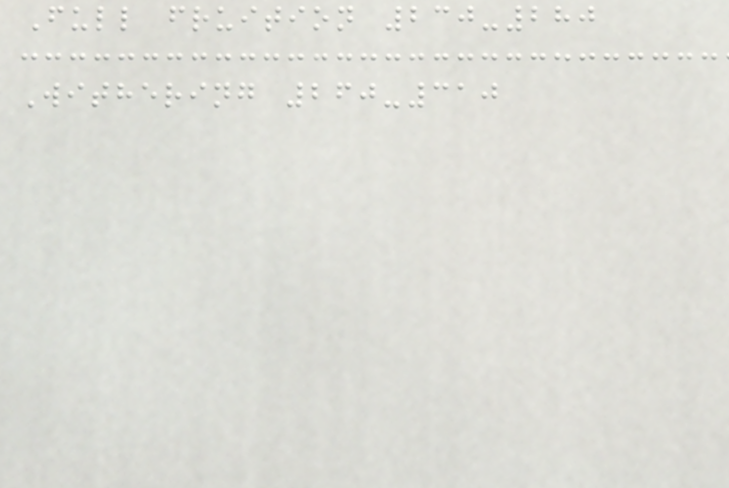Full fruition 230-280
Withering 260-310
